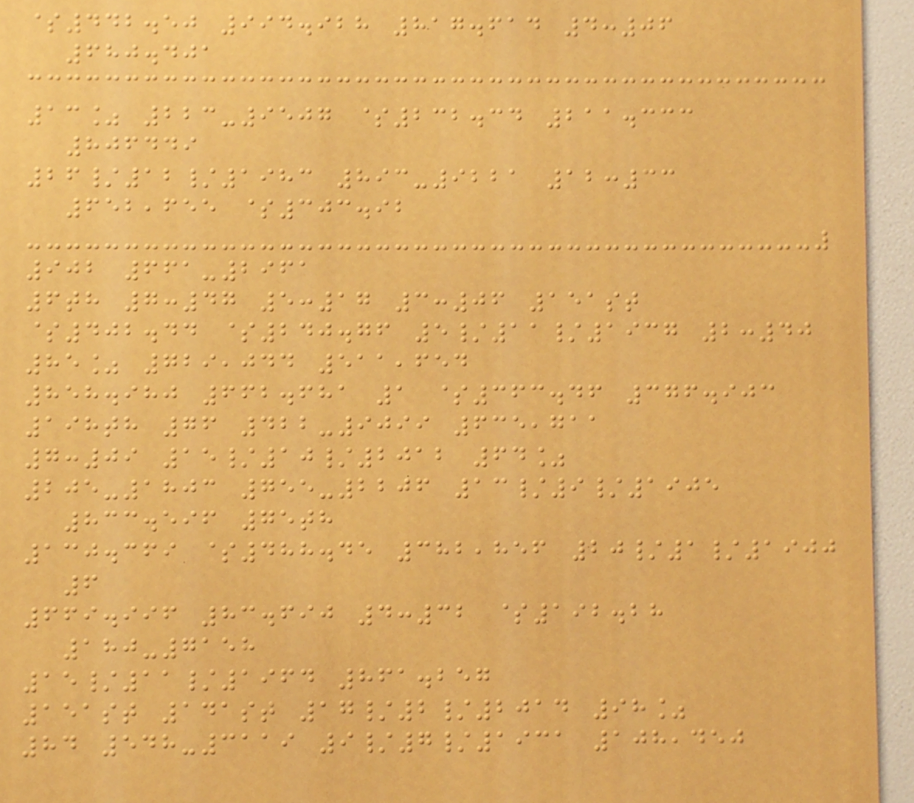$442.50 994.928 817.614 4:06
680.401
13% 223-9507 $232.34 211.333
806449
26/12/1983 893-9221 12:33
652,655 $303.92
902 661-2961
6th 7:47 5:17 3:06 151st
$402.44 $240.76 5/11/1937 2:40
85% 729,044 511,654
858.980 662.681 1 $363.46 376.903
198th 76 422-9099 635,711
7:09 15/10/2012 64%
205-1803 755-2206 13/9/1905
833.596 75th
130.369 $488.45 382,856 20/1/1900
6
669.996 83.690 4:32 $192.28
180-7158
15/11/1964 861.257
151st 141st 17/2/2014 98%
84 548-3119 9/7/1931 108,450
